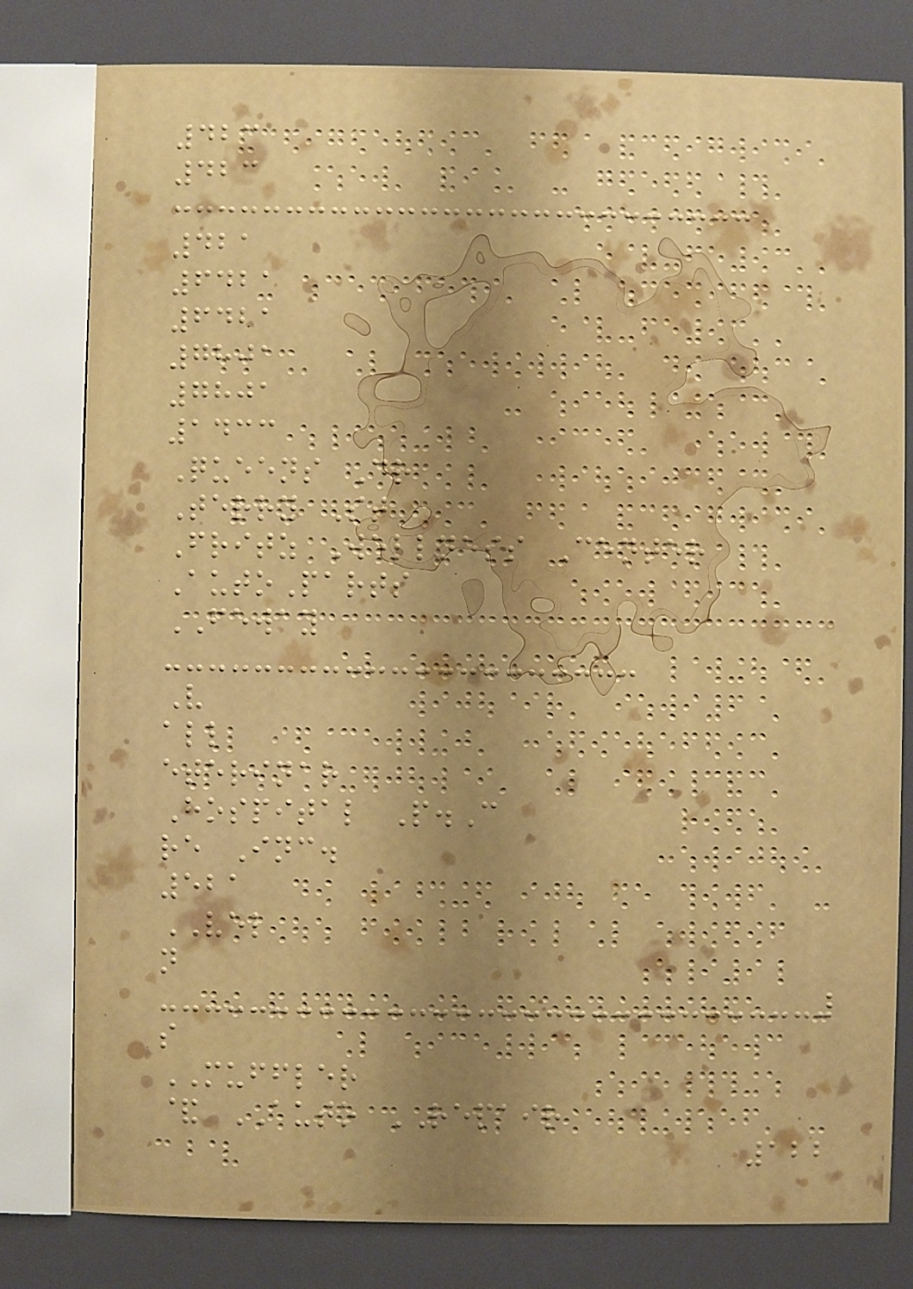423
423
421
6421
6421
7801
7801
1433
Queens Dr
Terry St
Fritz Wellness Center
AutoParts
FEWAY
V
all
eterinar
Hospital P.C
re Inc.
521
VEL
n
s
MUFFLER
& AUTO REPAIR
122
